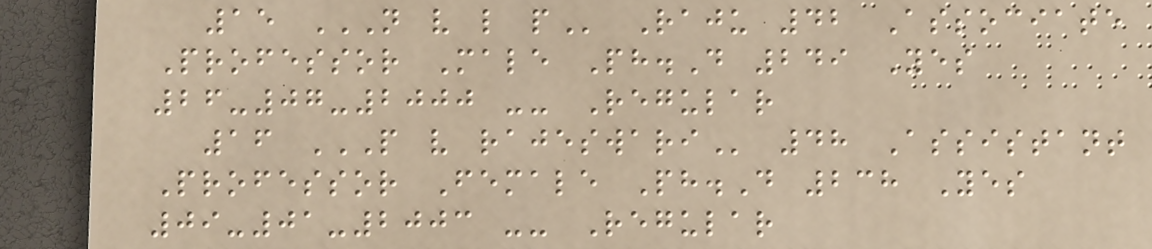15 N V L P Raju 42 Associate
Professor Male Ph.D 249 Yes
26-07-2000 -- Regular
16 P V RAJESWARI 48 Assistant
Professor Female Ph.D 238 Yes
09-01-2003 -- Regular
